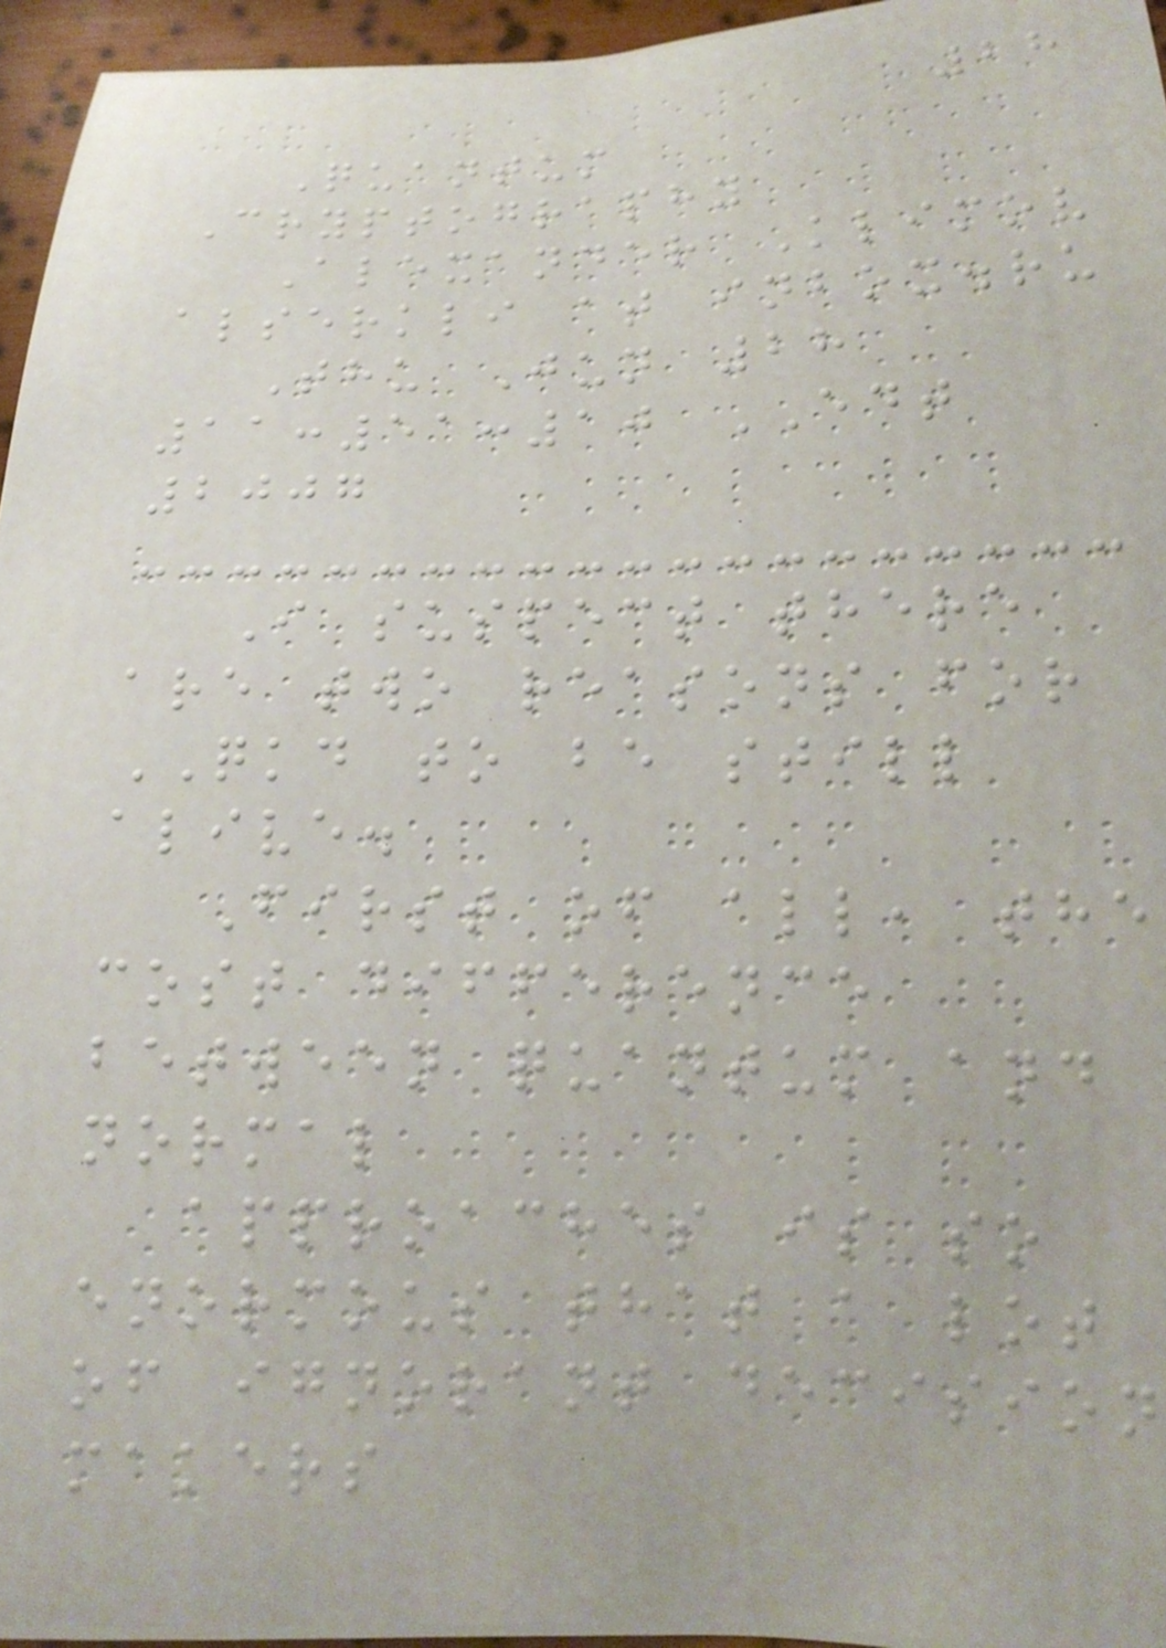28
Quantum
Cryptography
Alexander Klimov
alserkli at inbox.ru
Thu Jun 28
11:51:10 EDT
2007
I suspect there
are two reasons for
QKD to be still
alive.
First of all, the
cost difference
between quantum and
normal
approaches is so
enormous that a lot
of ignorant decision
makers
